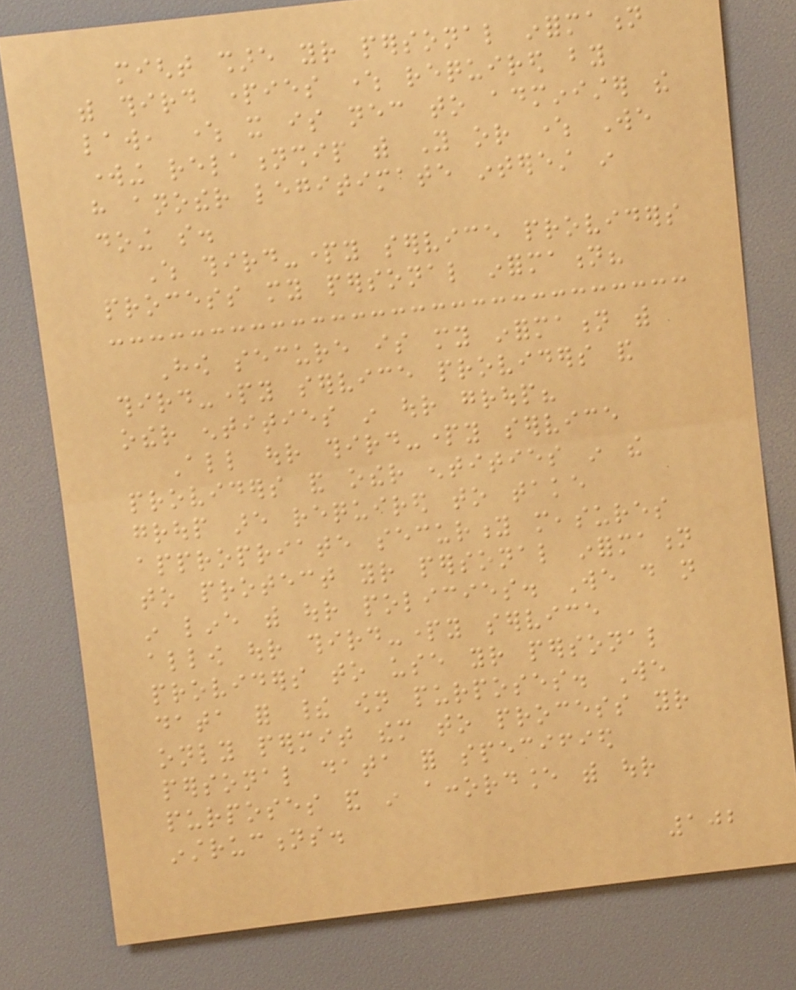might share your personal information
with third parties where required by
law, where it is necessary to administer the
working relationship with You or where We
have another legitimate interest in
doing so.
Which third-party service providers
process my personal information?
How secure is my information with
third-party service providers and
other entities in our group?
All our third-party service
providers and other entities in the
group are required to take
appropriate security measures
to protect your personal information
in line with our policies. We do not
allow our third-party service
providers to use your personal
data for their own purposes. We
only permit them to process your
personal data for specified
purposes and in accordance with our
instructions.
102
